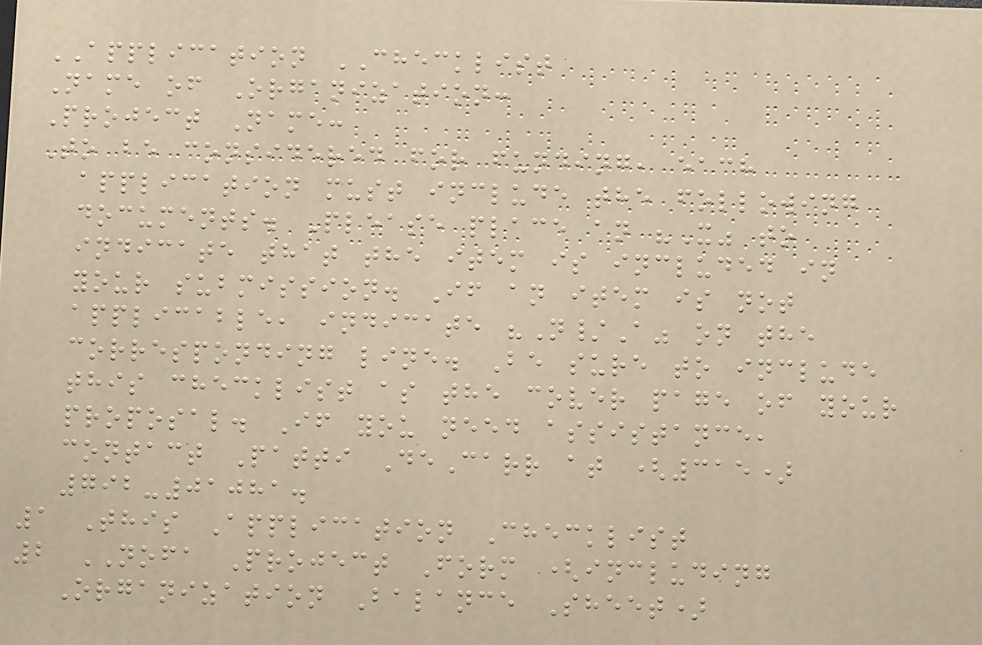APPLICATION CHECKLIST
Name of Organization:
Project Name:
To be considered for funding, each
application must include the following
documents. Please place an "X" to
indicate that the item is included in
your submission. If an item is not
applicable, indicate "N/A" on the
corresponding line. Be sure to include
this checklist as the cover page of your
proposal. If you need assistance,
contact Patti DeCarr at (315)
792-01081.
1 This Application Checklist
2 NOFA Project Form (including
Organization Balance Sheet)
